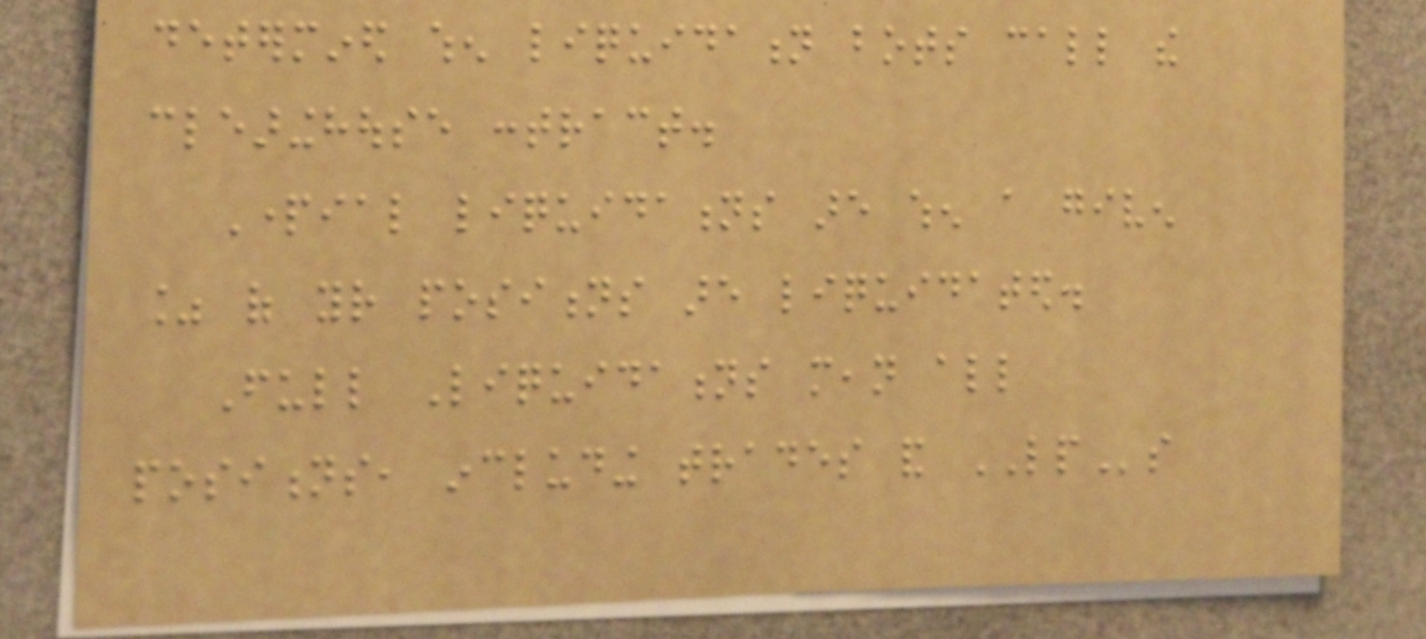determined when liquidation bots call the
clearinghouse contract.
Partial liquidations are when a given
% of your positions are liquidated.
Full Liquidations mean all
positions, including trades and LPs
